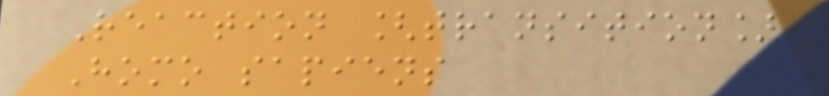Reaction [transition]
Homo sapiens
